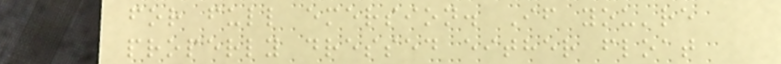for full emersion. If you're
properly dressed either float
